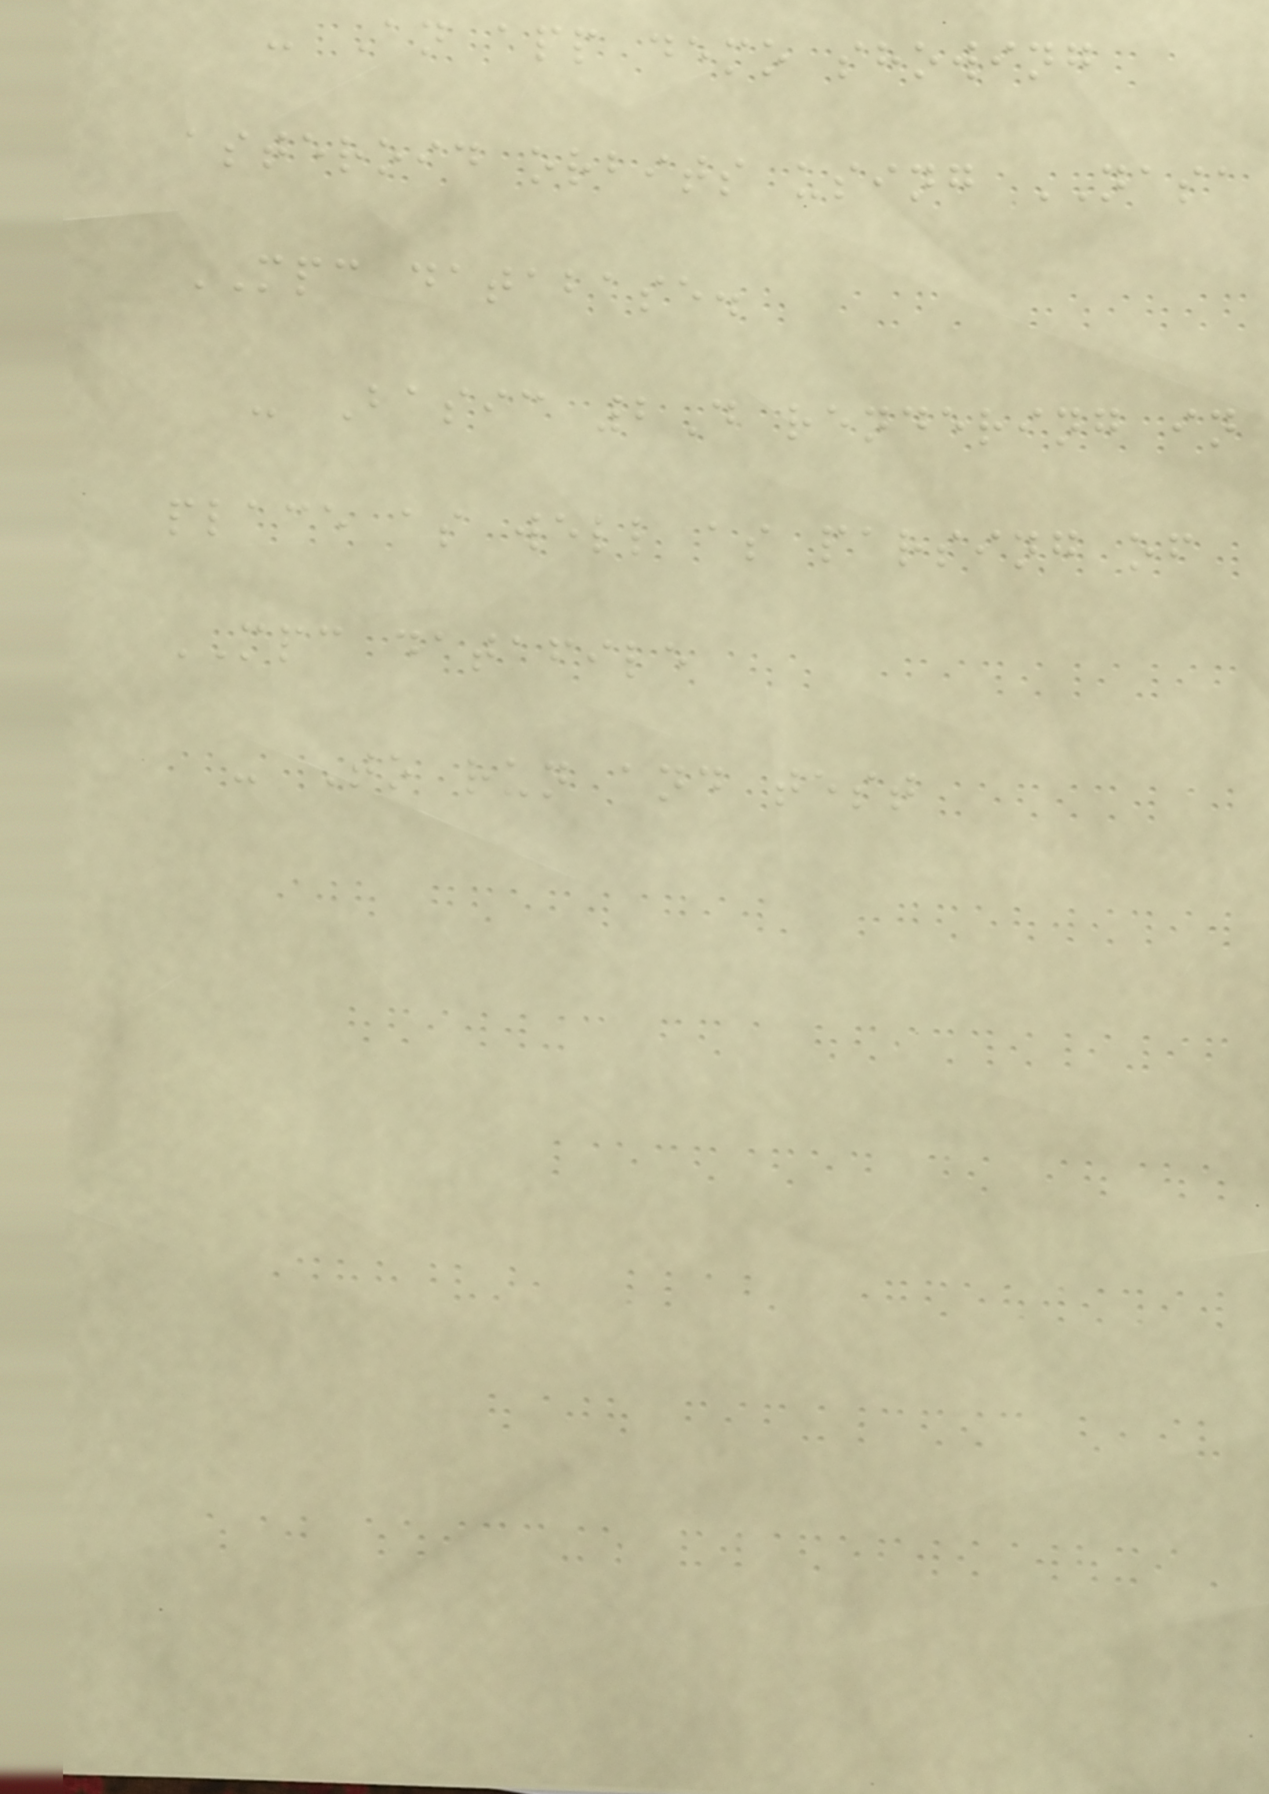- An app demo showing
asteroid orbits using NASA
MPC database.
- Basic 2D rendering in
place as well as parsing of
MPC datafile
- To run and test
